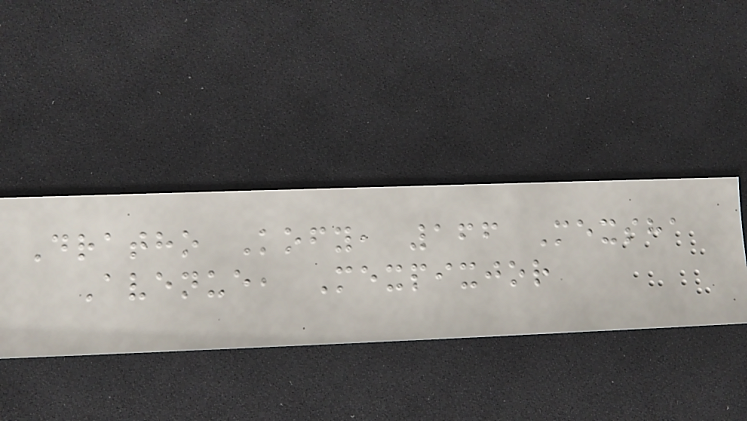Dratho Kofy, 166 Mexsha
Avenue, Mexpixjor
